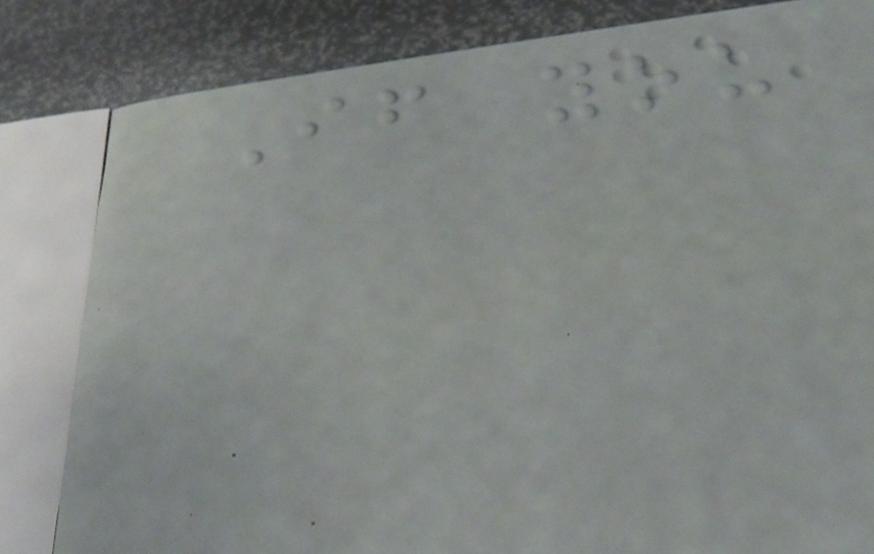If you
